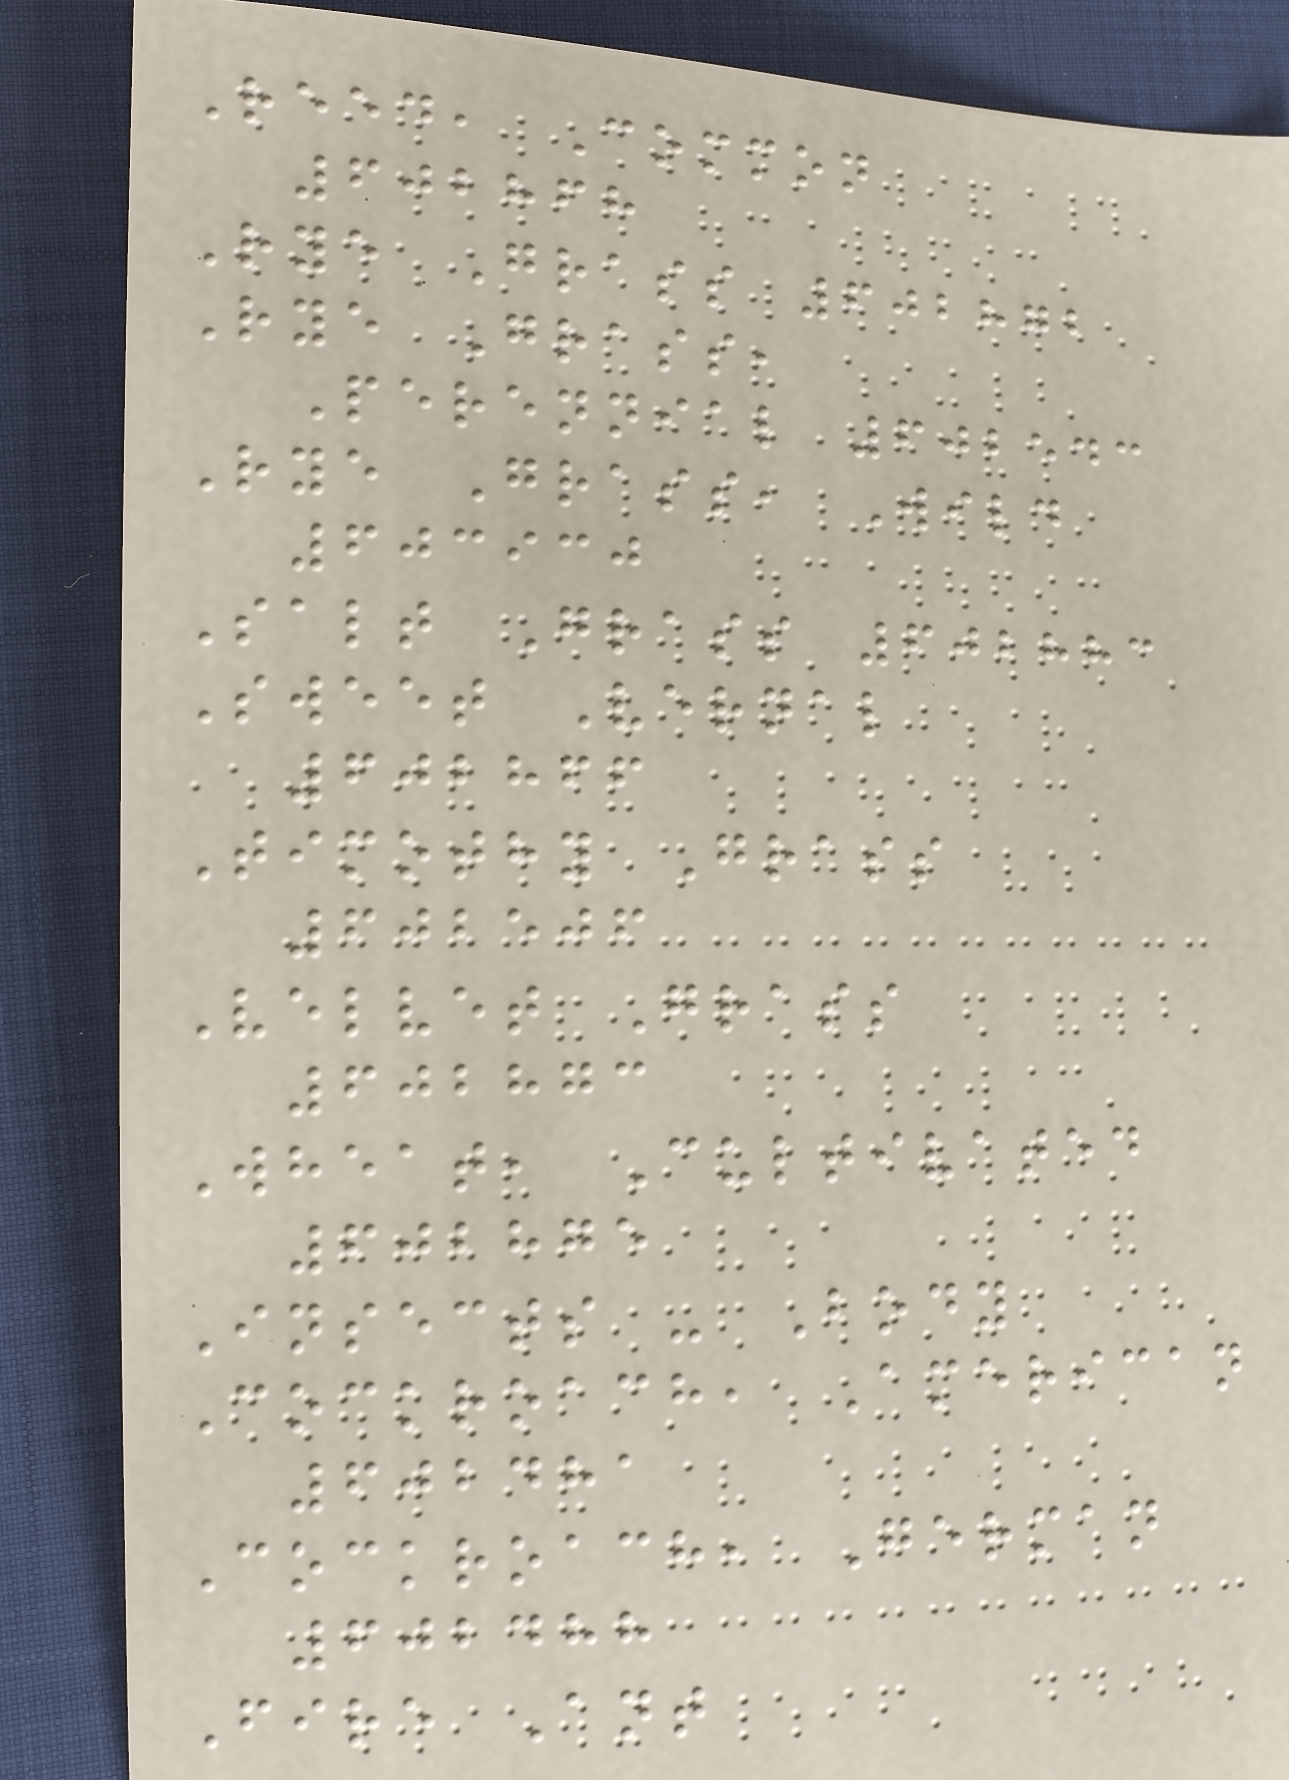Reed, Common
602868
Rye Grass 602872
Rye Grass,
Perennial 602543
Rye Grass, Wild
603930
Salt Grass 602883
Sweet Vernal
602866
Timothy Grass
602506
Velvet Grass
602873
Wheat, Cultivated
602875
Insects - Body
Cockroach, American
602481
Cockroach, German
602488
Fire Ant
